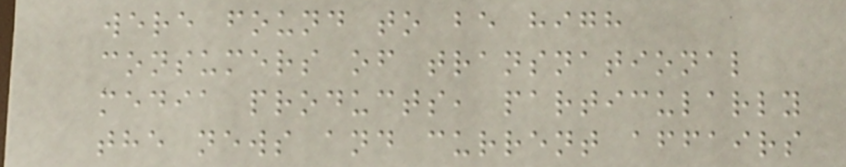were found to be high
consumers of transnational
media products, particularly
the news and current affairs
